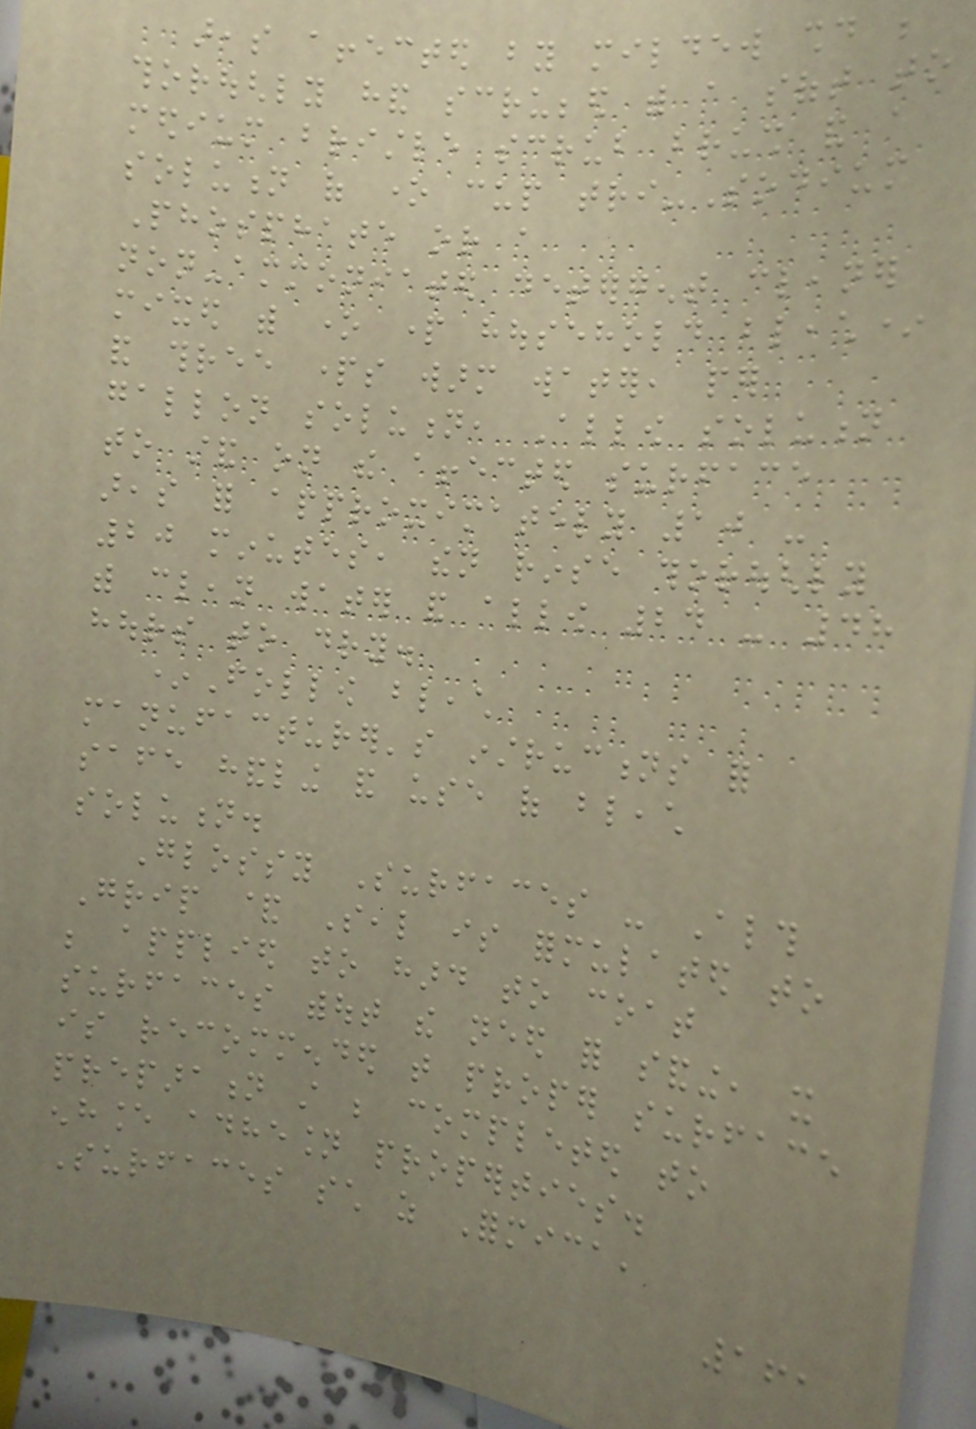areas affected by mildew should be
thoroughly hand scrubbed with a soft to
medium bristle scrub brush and a
solution of one cup tri-Sodium
Phosphate or a
non-ammoniated detergent cleaner
mixed with one part household bleach*
and three parts warm water, per
gallon solution, Allow solution
to stand on the affected surface
areas for approximately 10 -
20 minutes, then rinse thoroughly
with clean water and allow 24 - 48
hours to dry.
*Follow bleach
manufacturer's instructions for
safe handling and use of bleach
solution.
Glossy Surfaces - Although
Grip & Seal is formulated to
be applied to hard to coat
surfaces without the need for sanding, it
is recommended that proper surface
preparation still be completed to
enhance adhesion properties.
Surfaces such as Formica,
161
